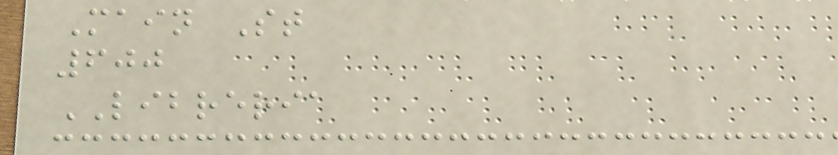Main St
600
LIBRERIA
